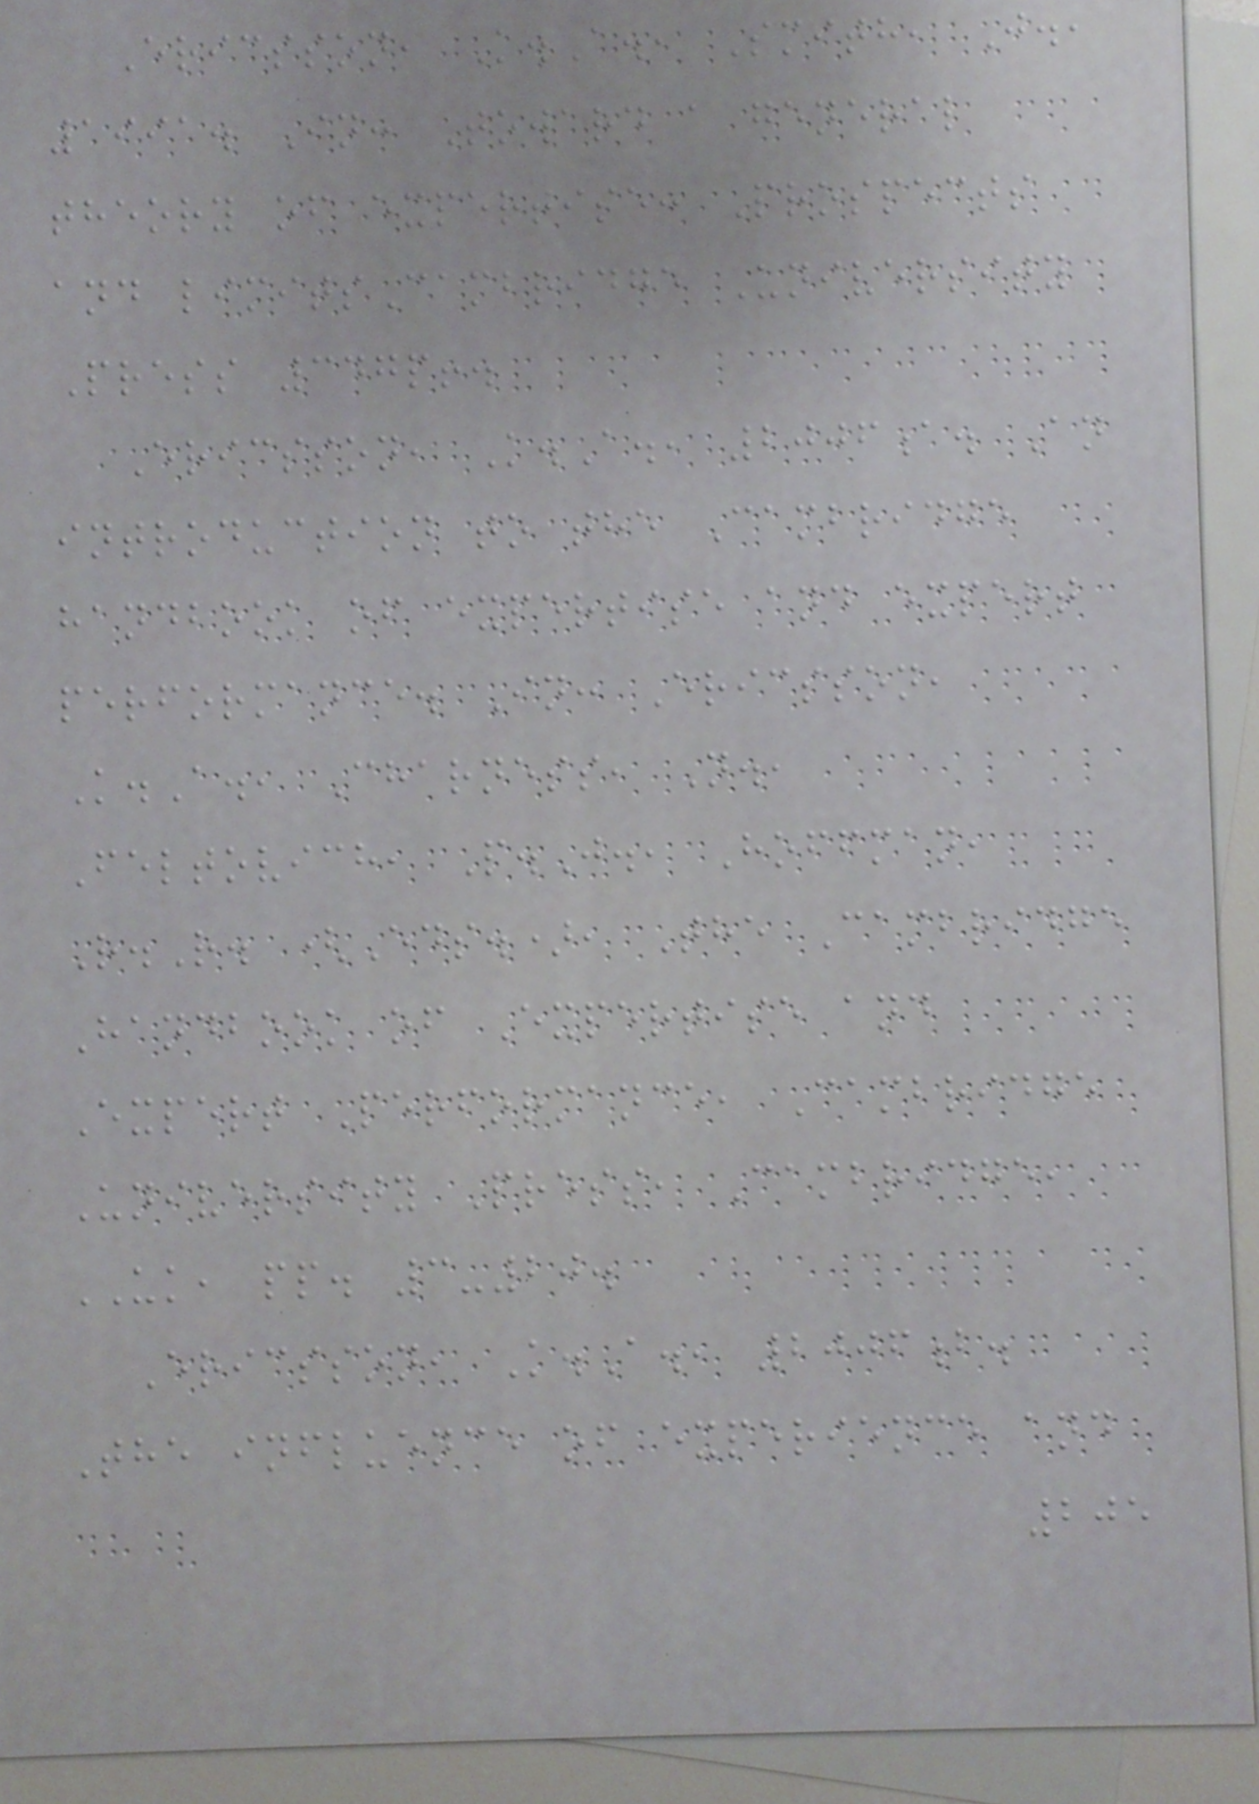Ericsson, K.A., Smith, J.,
1991. In: Toward a general
theory of expertise: Prospects
and limitsCambridge University
Press 347p!.
Ericsson, K.A., 2006a. An
introduction to the Cambridge
handbook of expertise and expert
performance. In: Ericsson,
K.A., Charness, N.,
Feltovich, P.J., Hoffman,
R.R. (Eds.), The Cambridge
Handbook of Expertise and
Expert Performance, Cambridge
University Press, Cambridge,
UK, pp. 3-20.
Ericsson, K.A., 2006b.
The influence of experience and
205
